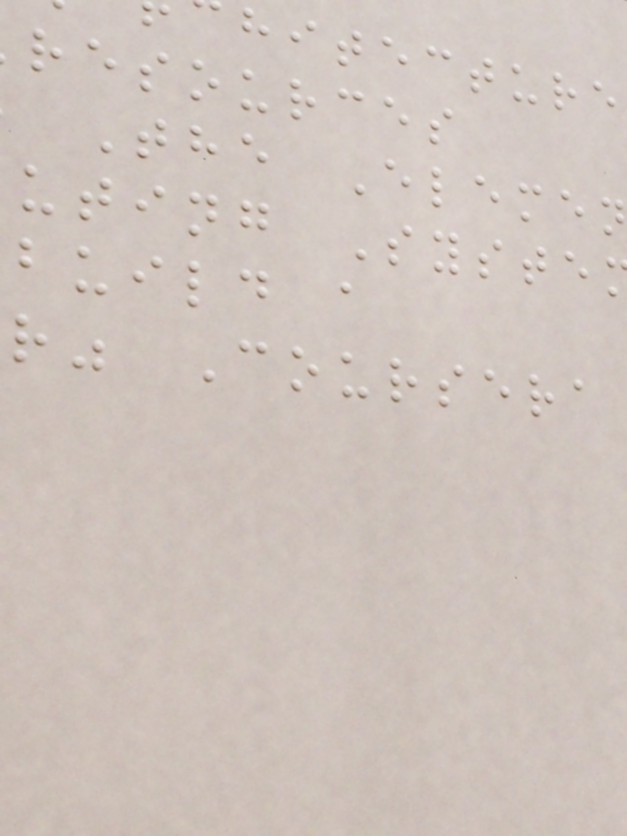hitecture
resources
The Eleme
uting Syste
build a
r" Coursera
